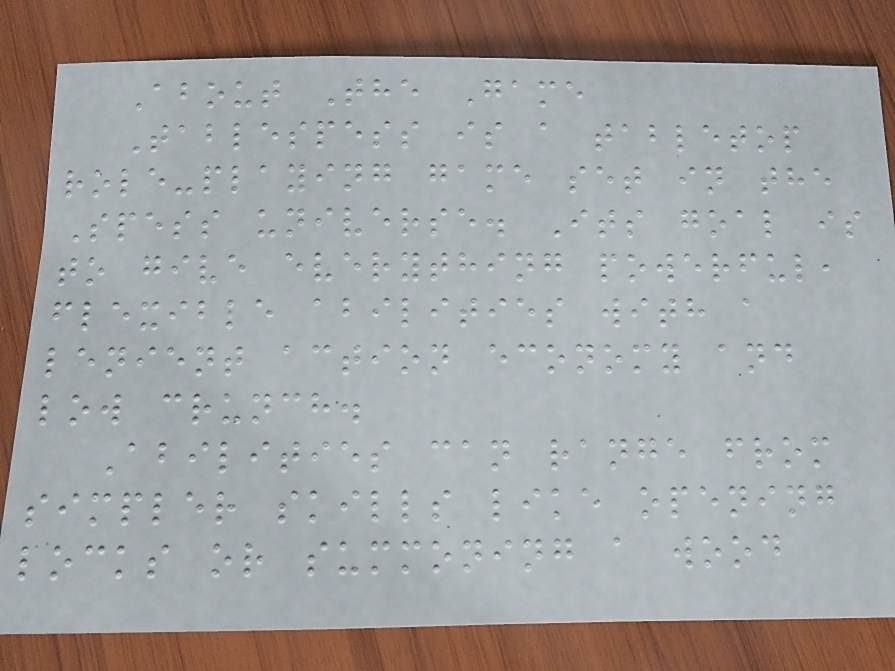About The Game
Tablespess is a tabletop
role-playing game set in the
Spess universe. Its goal is
to give everything powerful,
flexible abilities with a
lenient action economy and
low crunch.
Abilities can range from
simpler skills like opening
locks or summoning a wood
